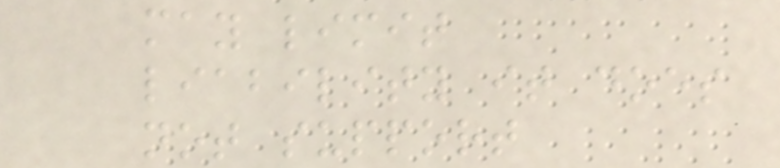may limit
liability it does
not support
